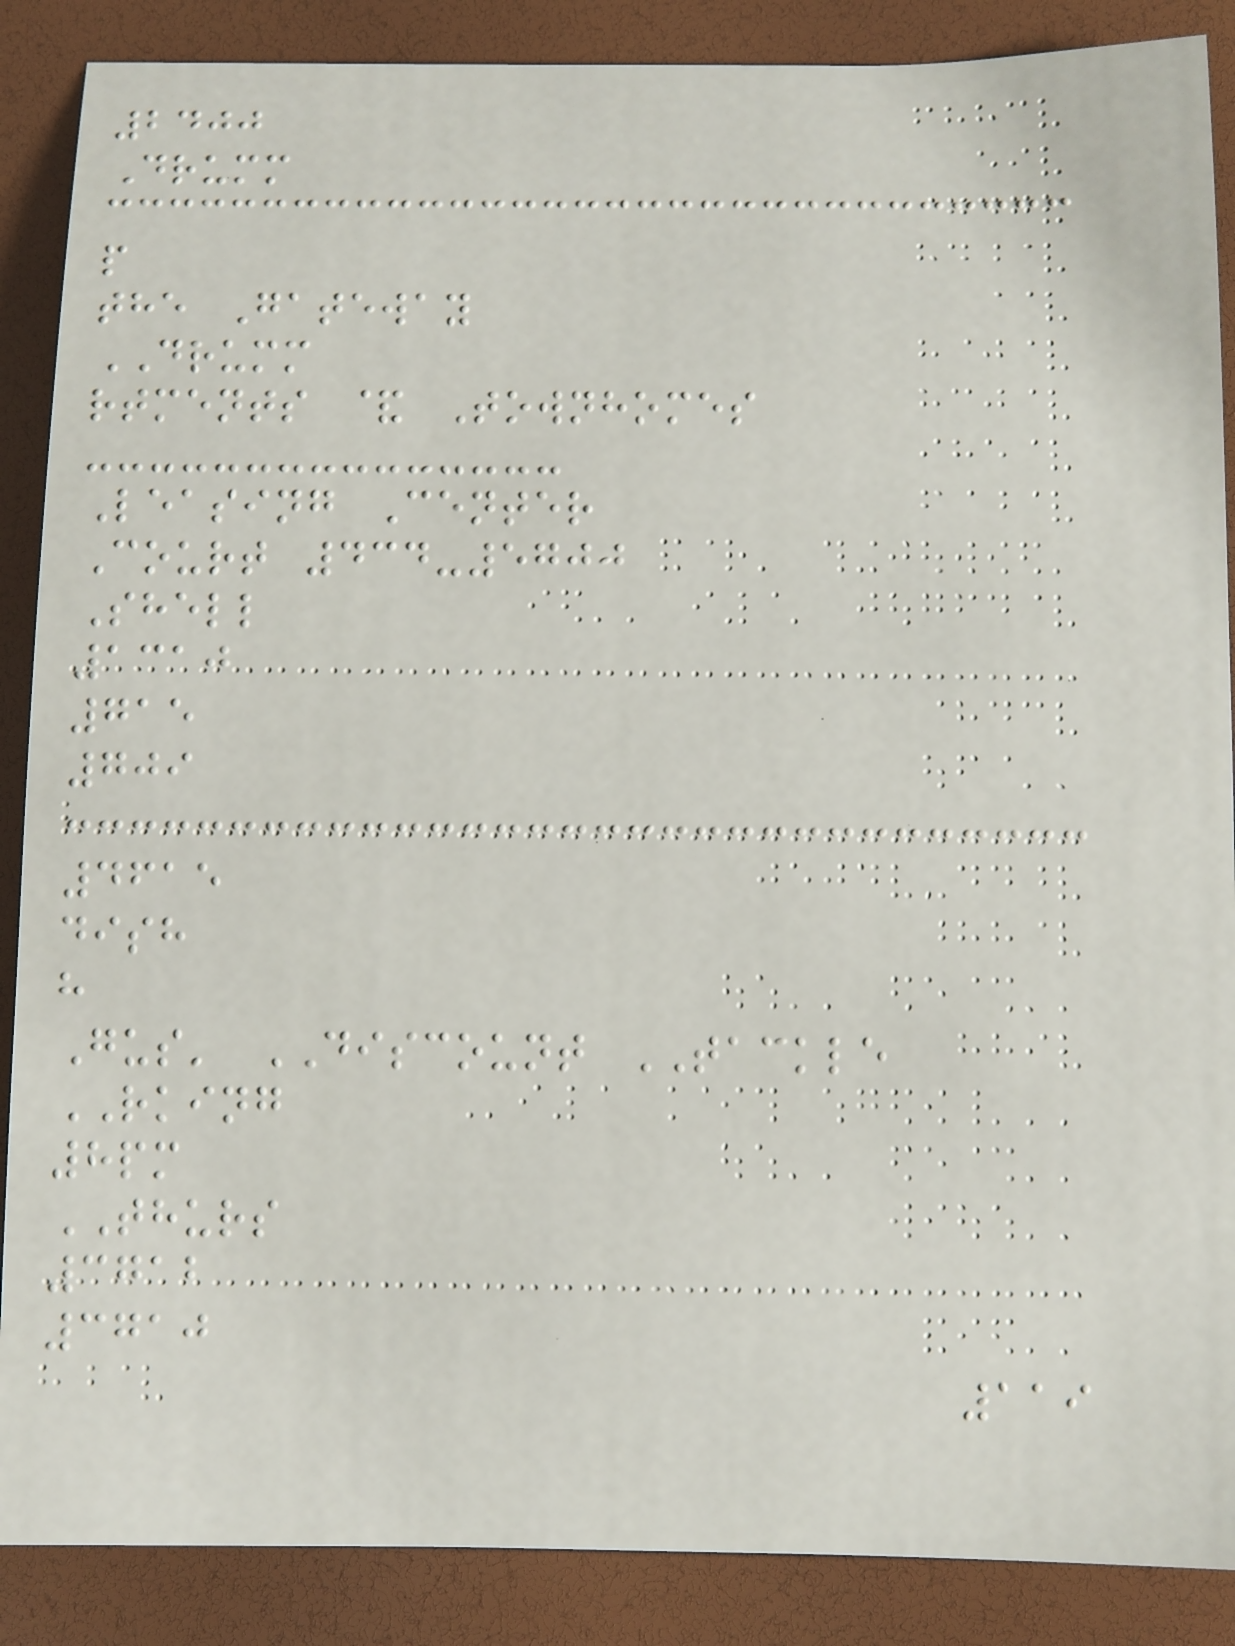2400
Drumm
p
the Gateway
DRUMM
rtments & Townhomes
Leasing Center
Court 434-5700
Shell
1310
715
709
4615
dish
h
Gus' DISCOUNT TACKLE
RKING
8pm
THURS
3712
3710
119
